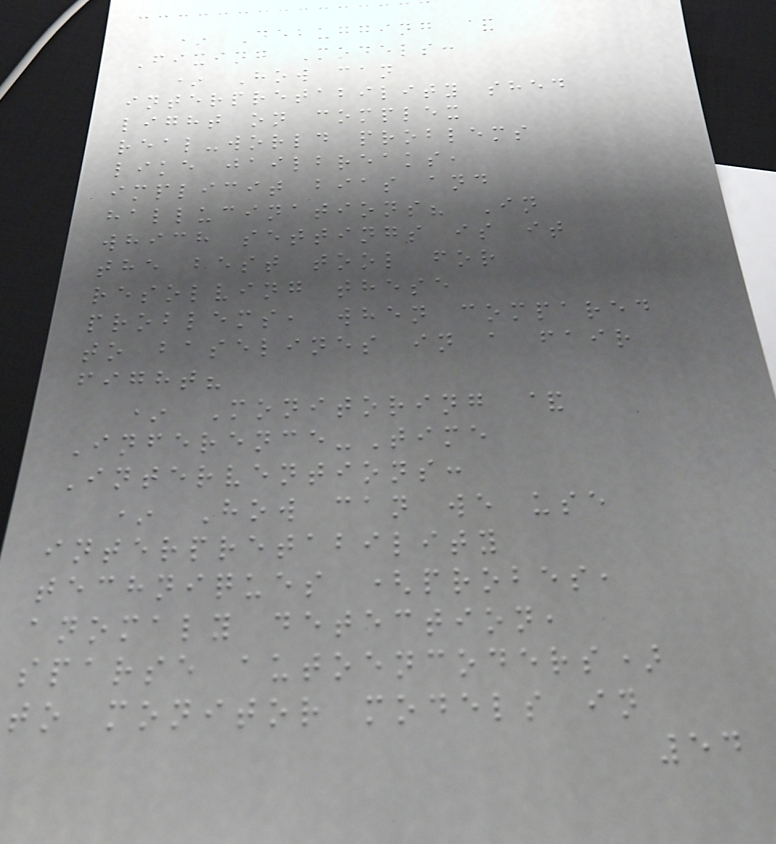* Debugging &
Fixing Models:
* How can
interpretability shed
light on complex
real-world problems
like jailbreaks,
implicit bias and
hallucinations? In
which settings is it
the best tool for
resolving these
problems, when compared
to baselines in a fair
fight?
* Monitoring &
Inference-Time
Interventions:
* How can we use
interpretability
techniques (probes,
anomaly detection,
sparse autoencoders)
to monitor models in
54
